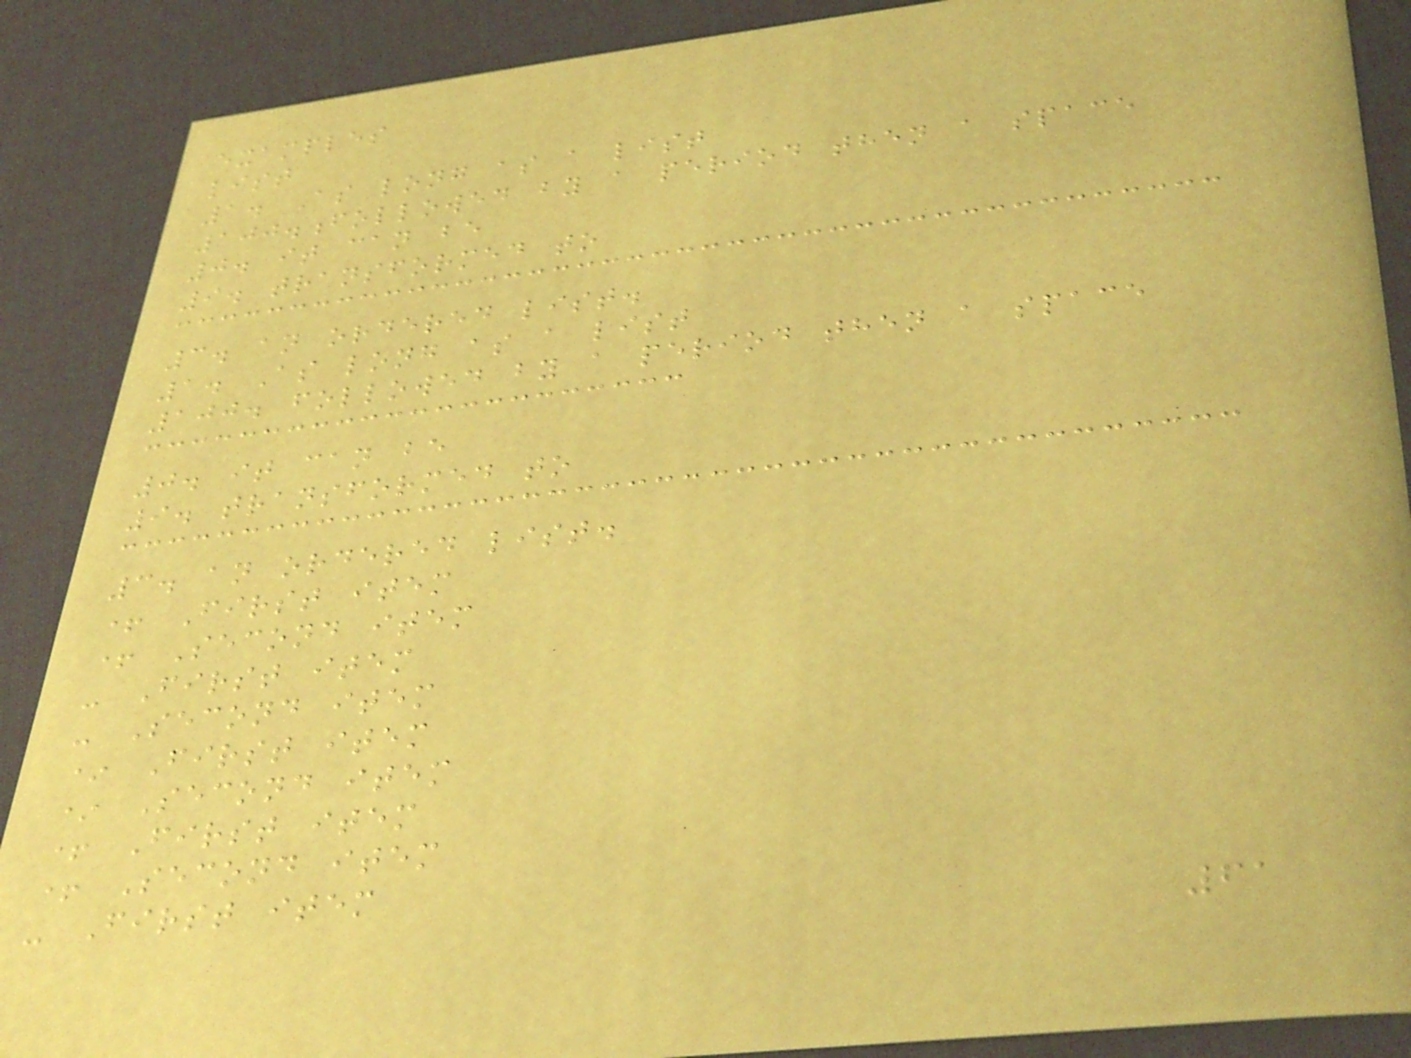examples
list
1. As long as a list
100.followed by a period then a space
0. it can be
9. transformed to
3. an ordered list.
1. As long as a list
100. followed by a period then a space
0. it can be
9. transformed to
3. an ordered list.
+ First item
+ Second item
- First item
- Second item
* First item
* Second item
+ First item
+ Second item
- First item
61
